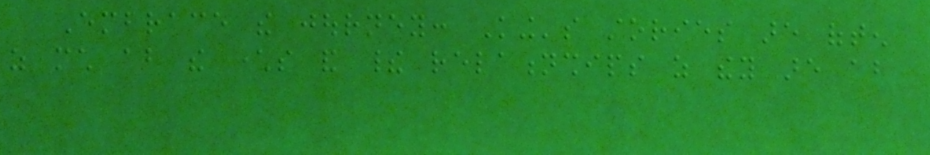Embrace the journey: King's stories are often
as much about the characters and their relationships as they are about
